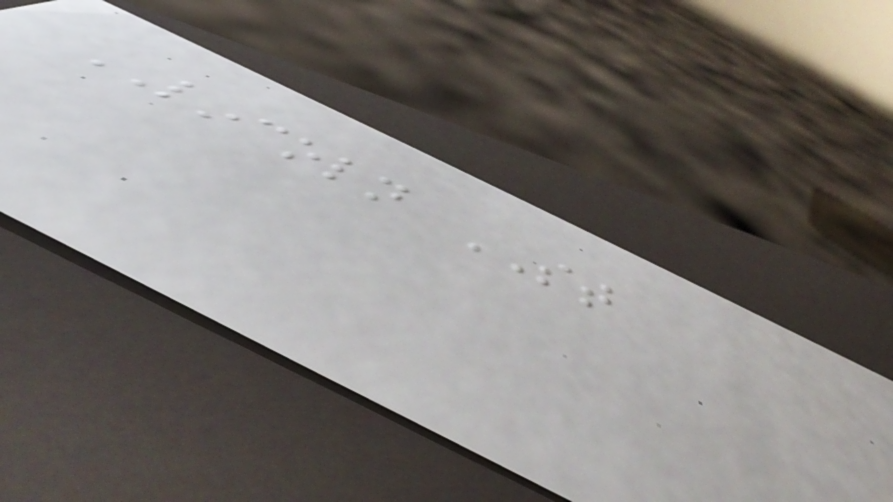LINCOLN ST
